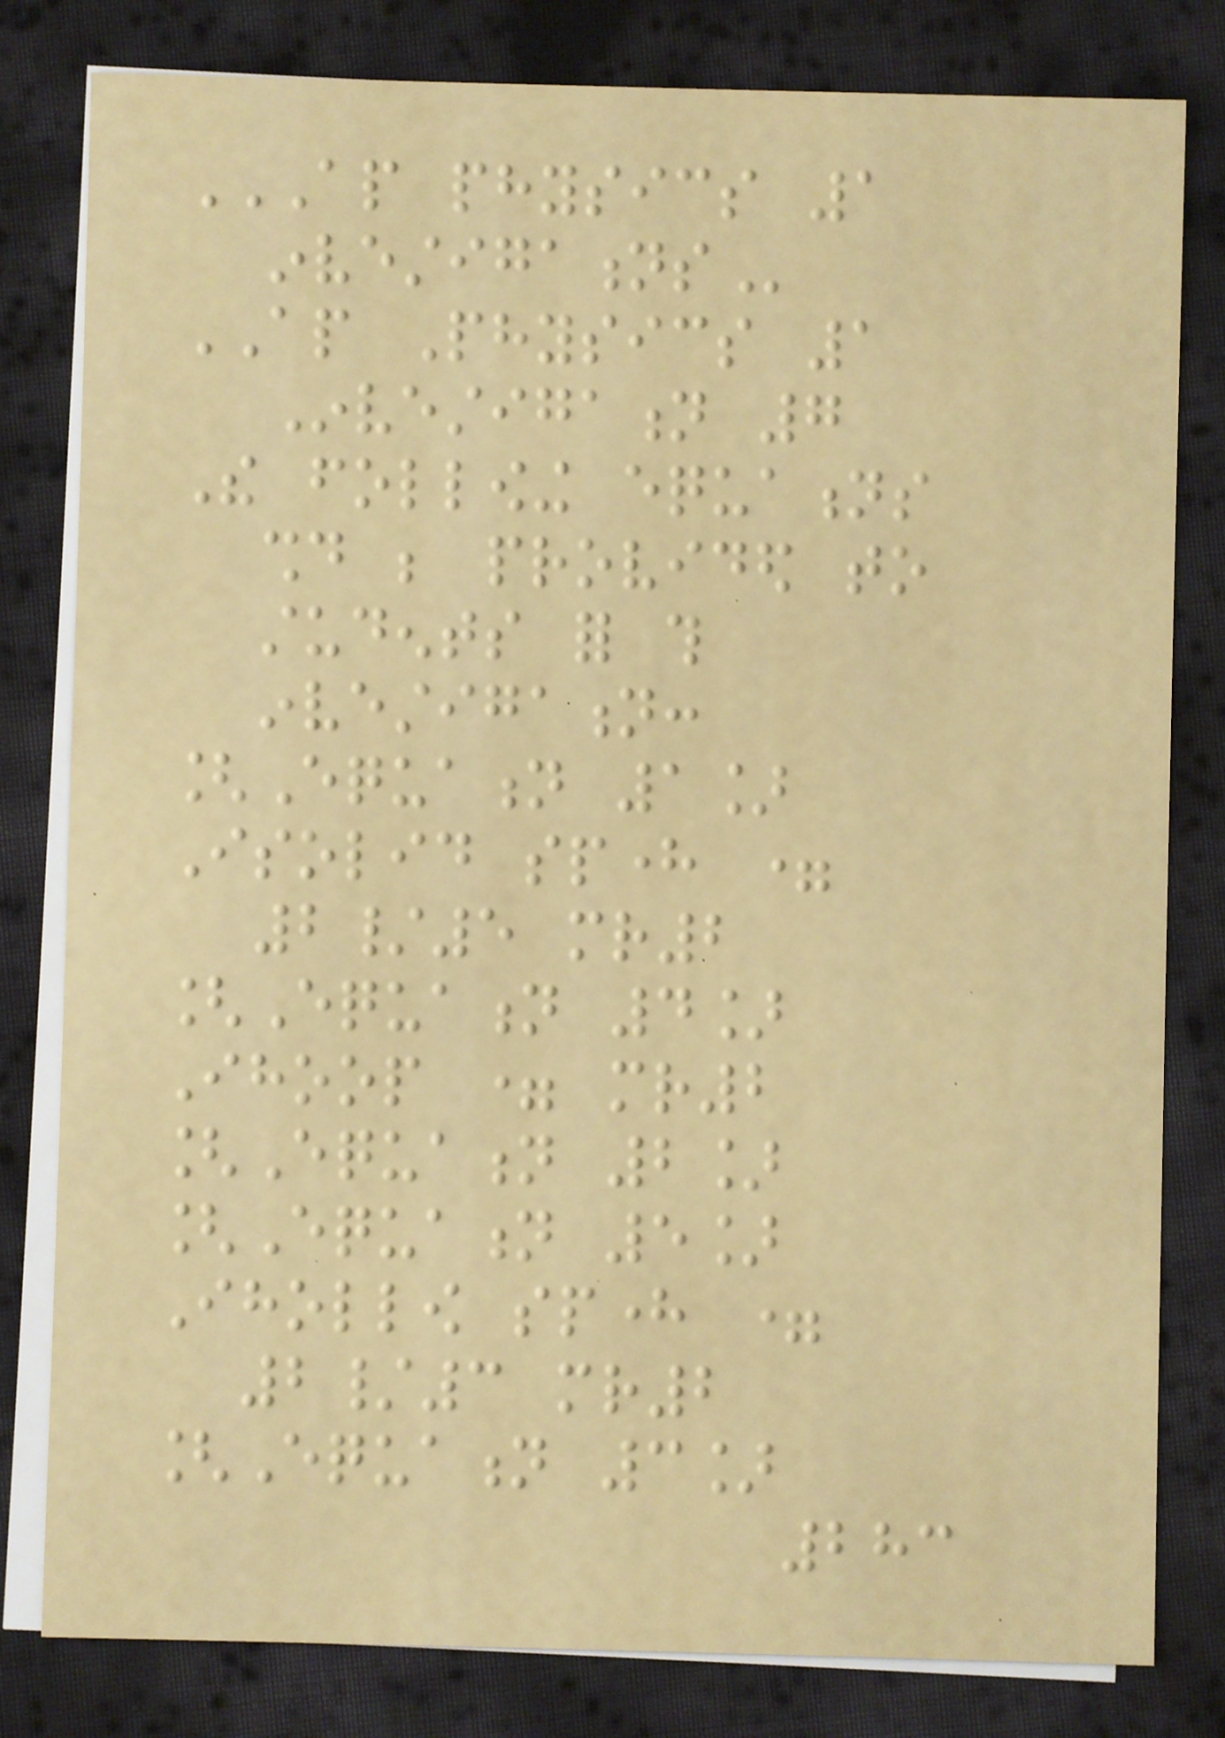AP PHYSICS 1
INVESTIGATIONS
AP Physics 1
Investigation 7
The following equations
should be provided to
students for this
investigation:
[Equation 1]
Isolid sphere =
2/5 mr2
[Equation 4]
Ihoop = mr2
[Equation 2]
[Equation 5]
Ihollow sphere =
2/3 mr2
[Equation 3]
283
